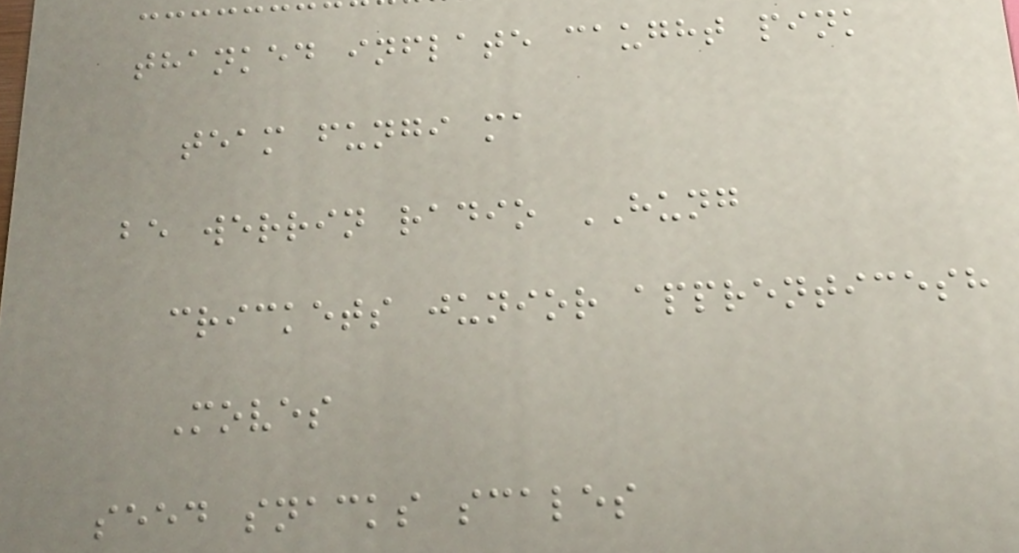thanked inflate caught pink
team fungi ma
be werrin radio HUNG
crickets junior apprenticesh
Moves
seed snacks scales
